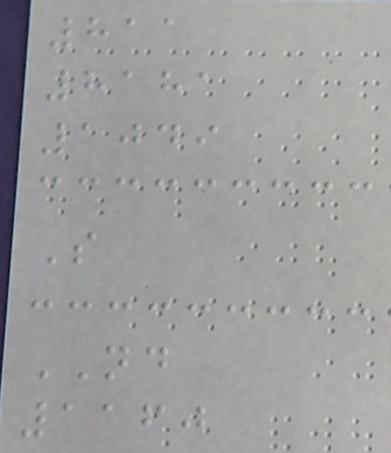811
8181
1049
S
ND
1160
